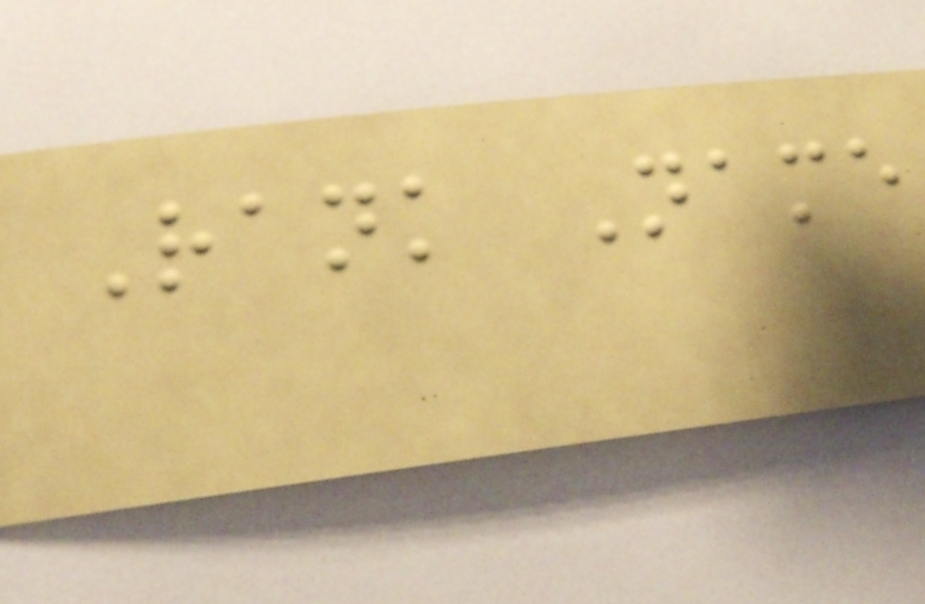Rank Name
